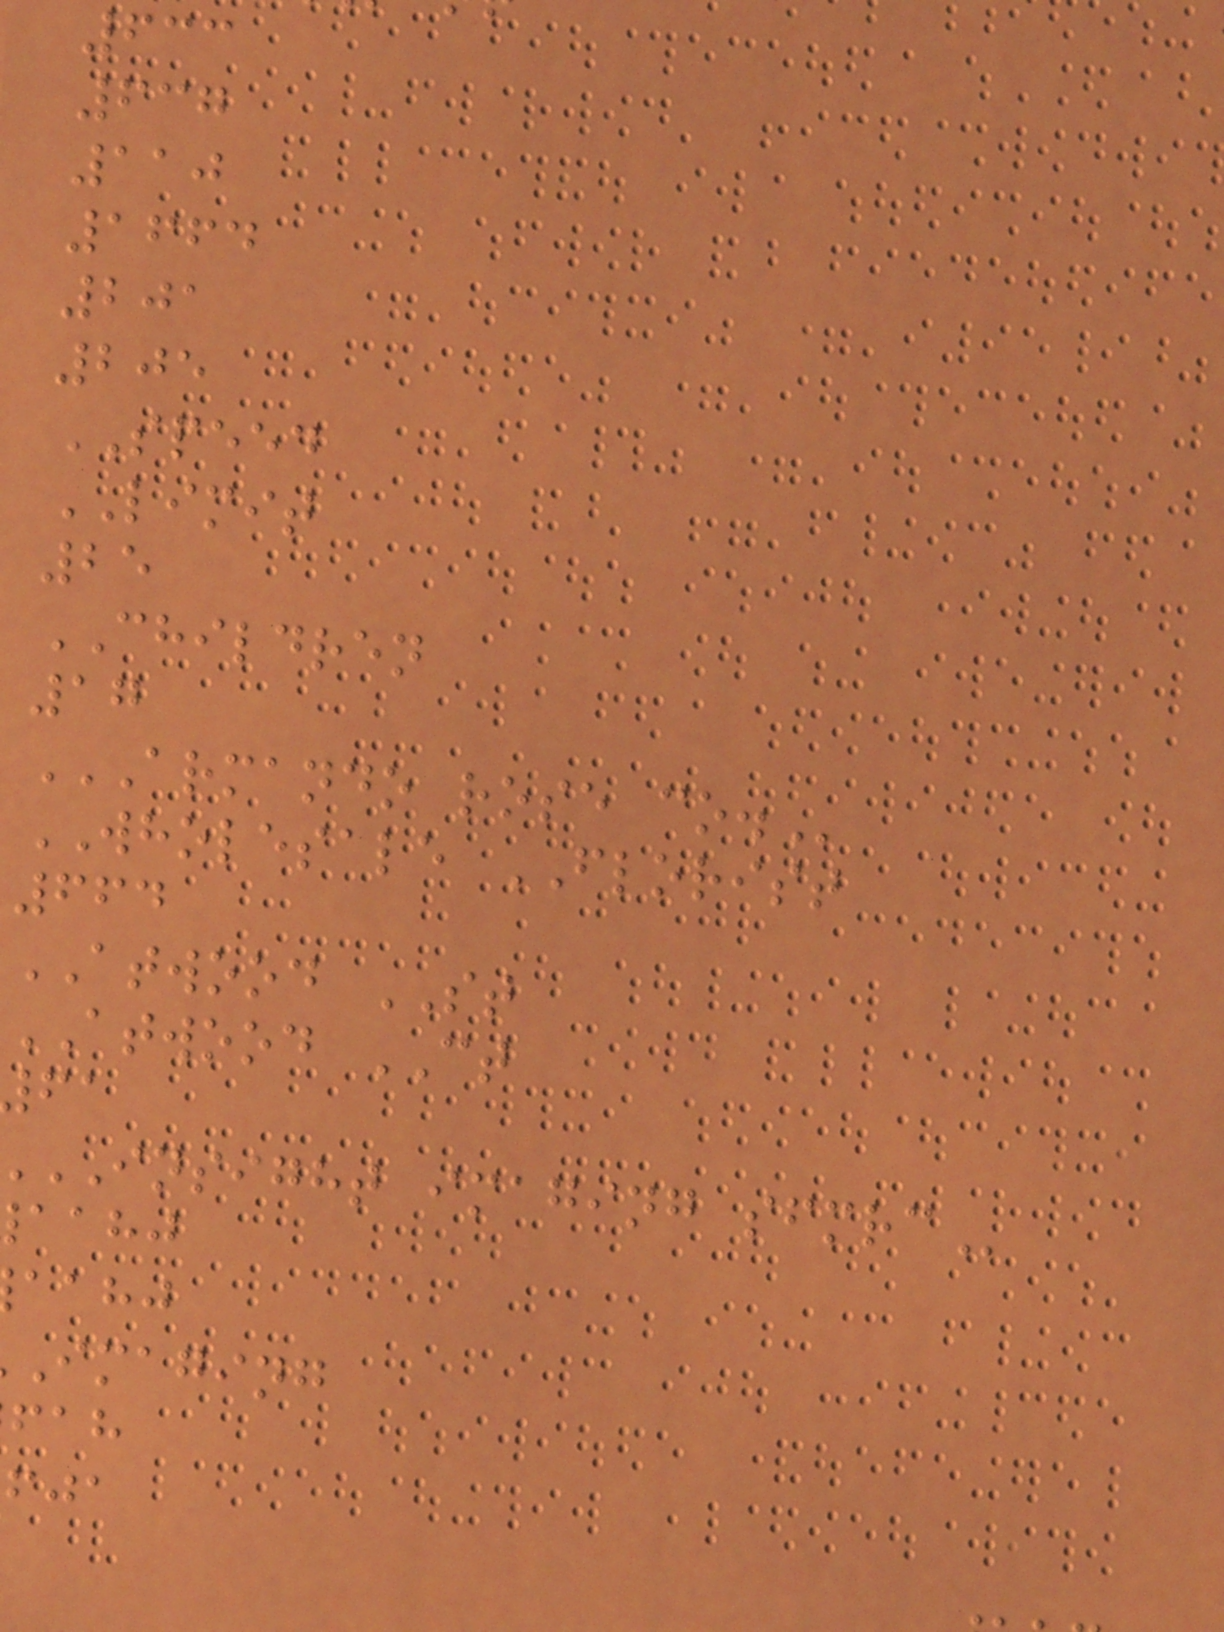633
637
110
1664
201
205
SPEED
LIMIT
25
CHILDREN
17
ARMANDO ROSE CO.
WHOLESALE FLORIST
664
ATWOOD ST
ATWOOD CT
INSIGHT imaging
aahj
aahj
imaging
